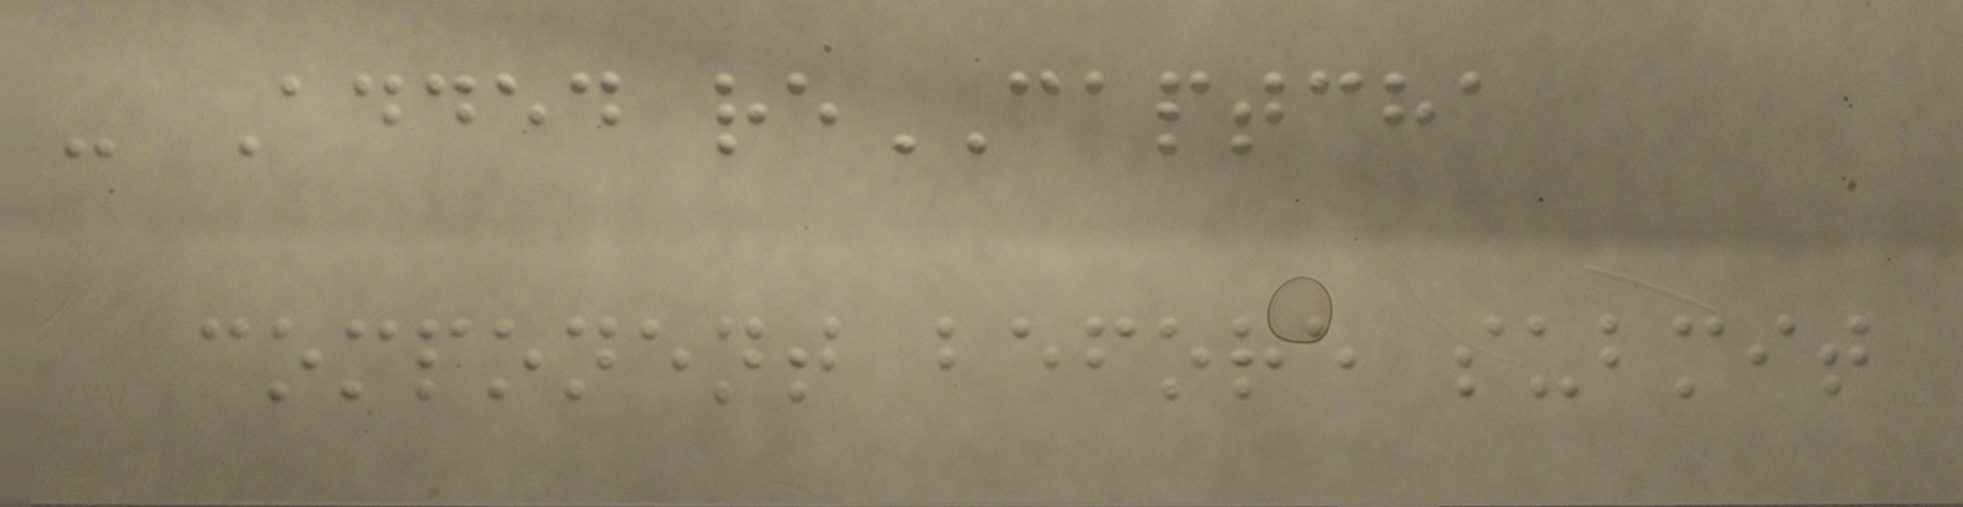- Added reCAPTCHA
component before submit
